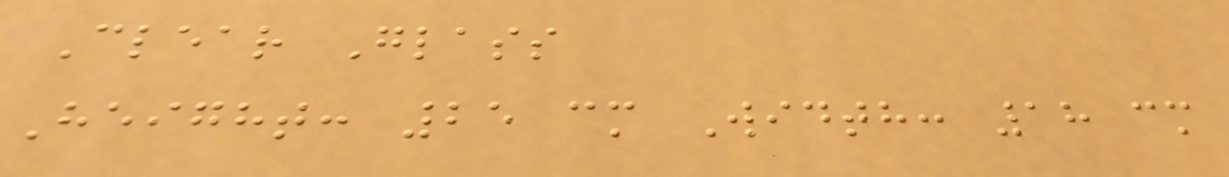Clear Glass
Height: 25 cm Width: 18 cm
